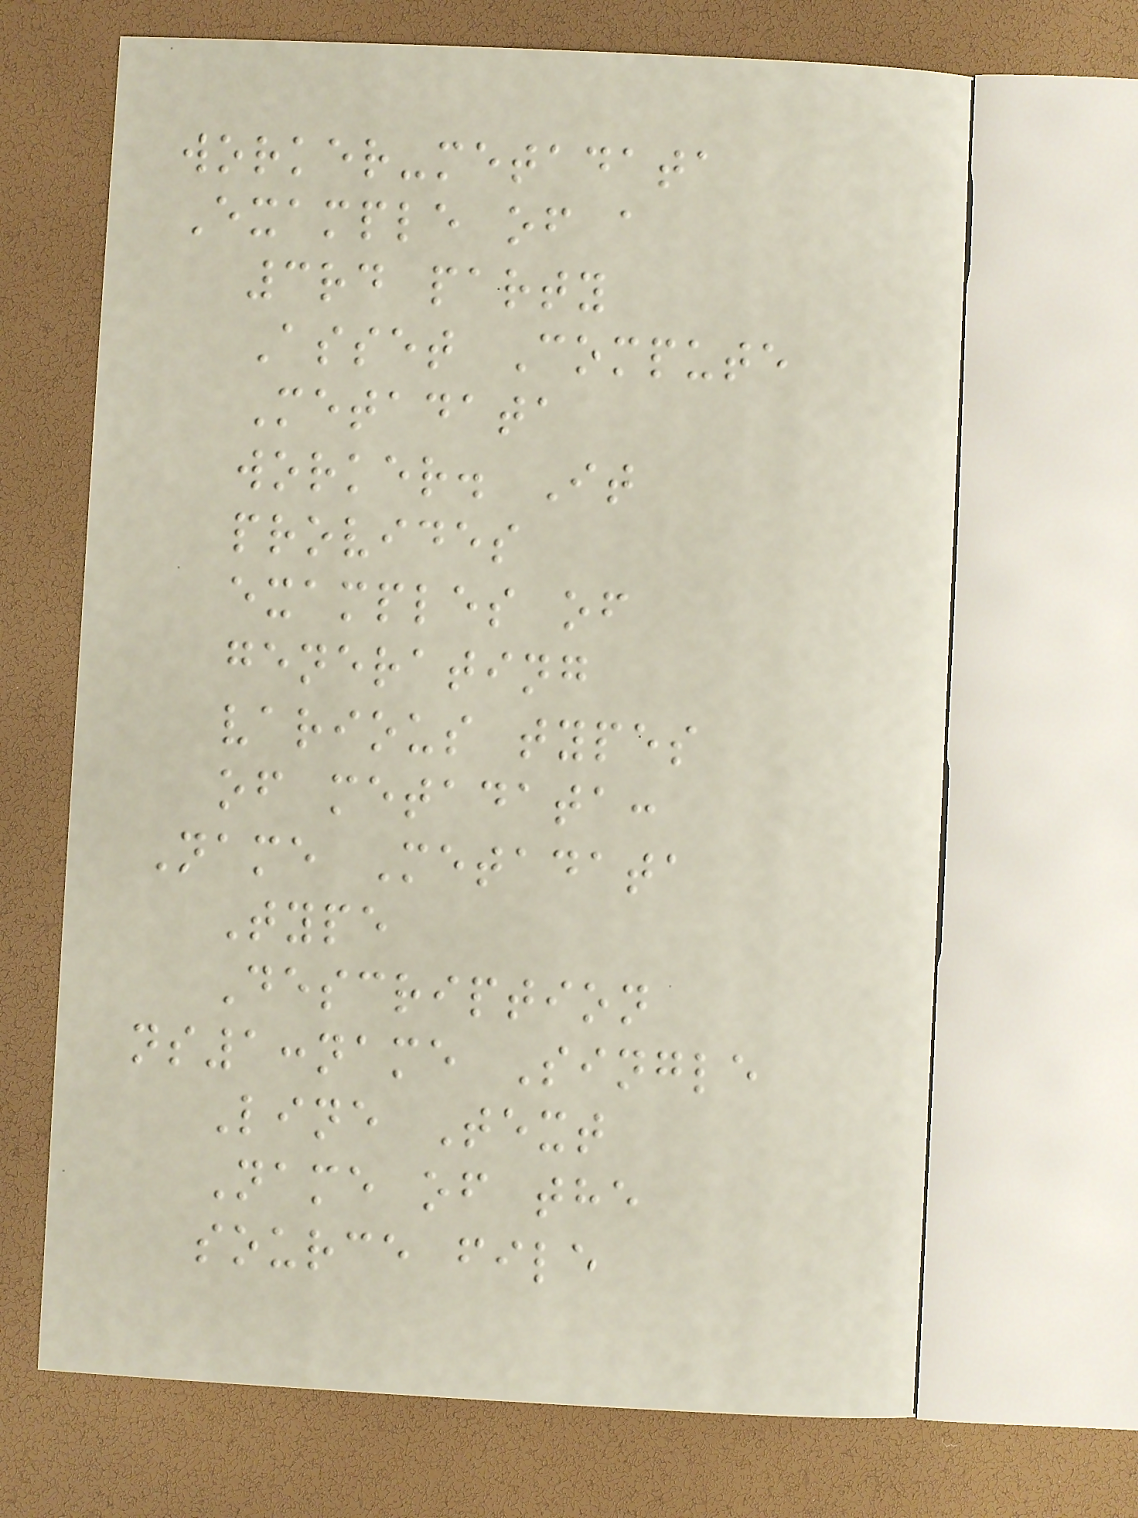worker-metadata
Example of a
3rd party
Asset Compute
Metadata
worker. It
provides
examples of
generating
various types
of metadata:
Name Metadata
Type
Description
ns1:name Single
Line Text
Name of the
source file
